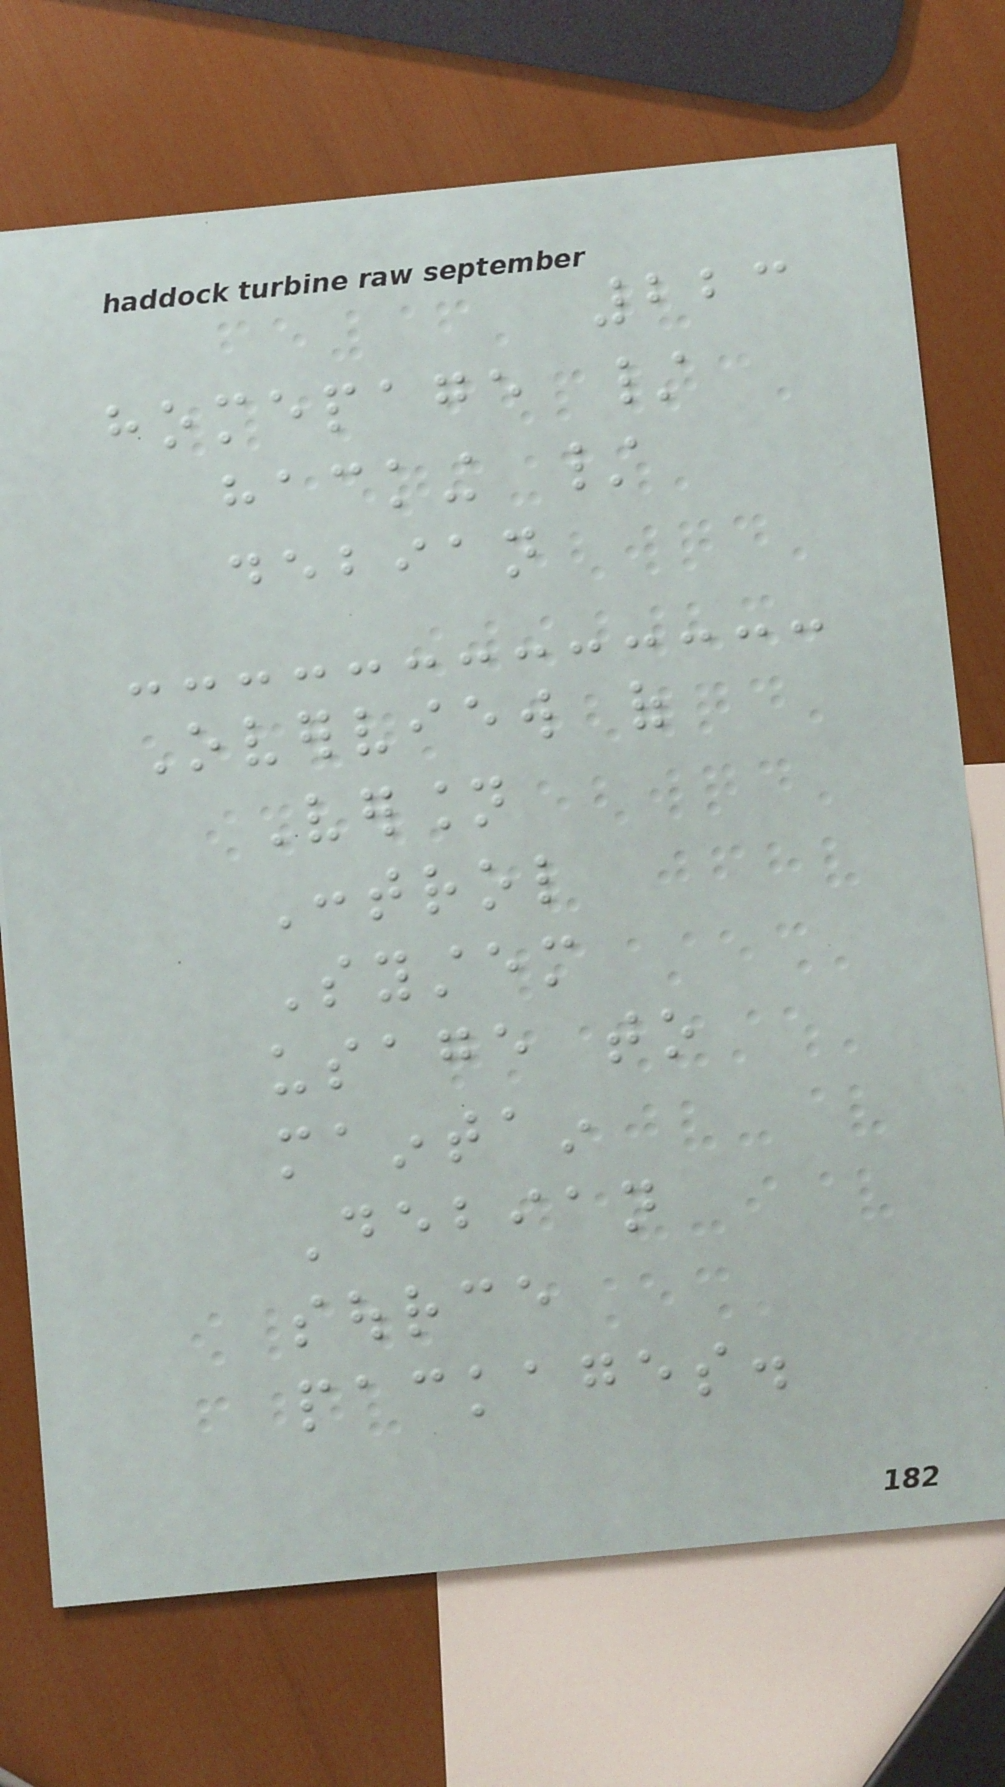223
homepage /
hacking /
debian
Overview of
Version
Control
System
usage to
maintain
Debian
source
packages.
